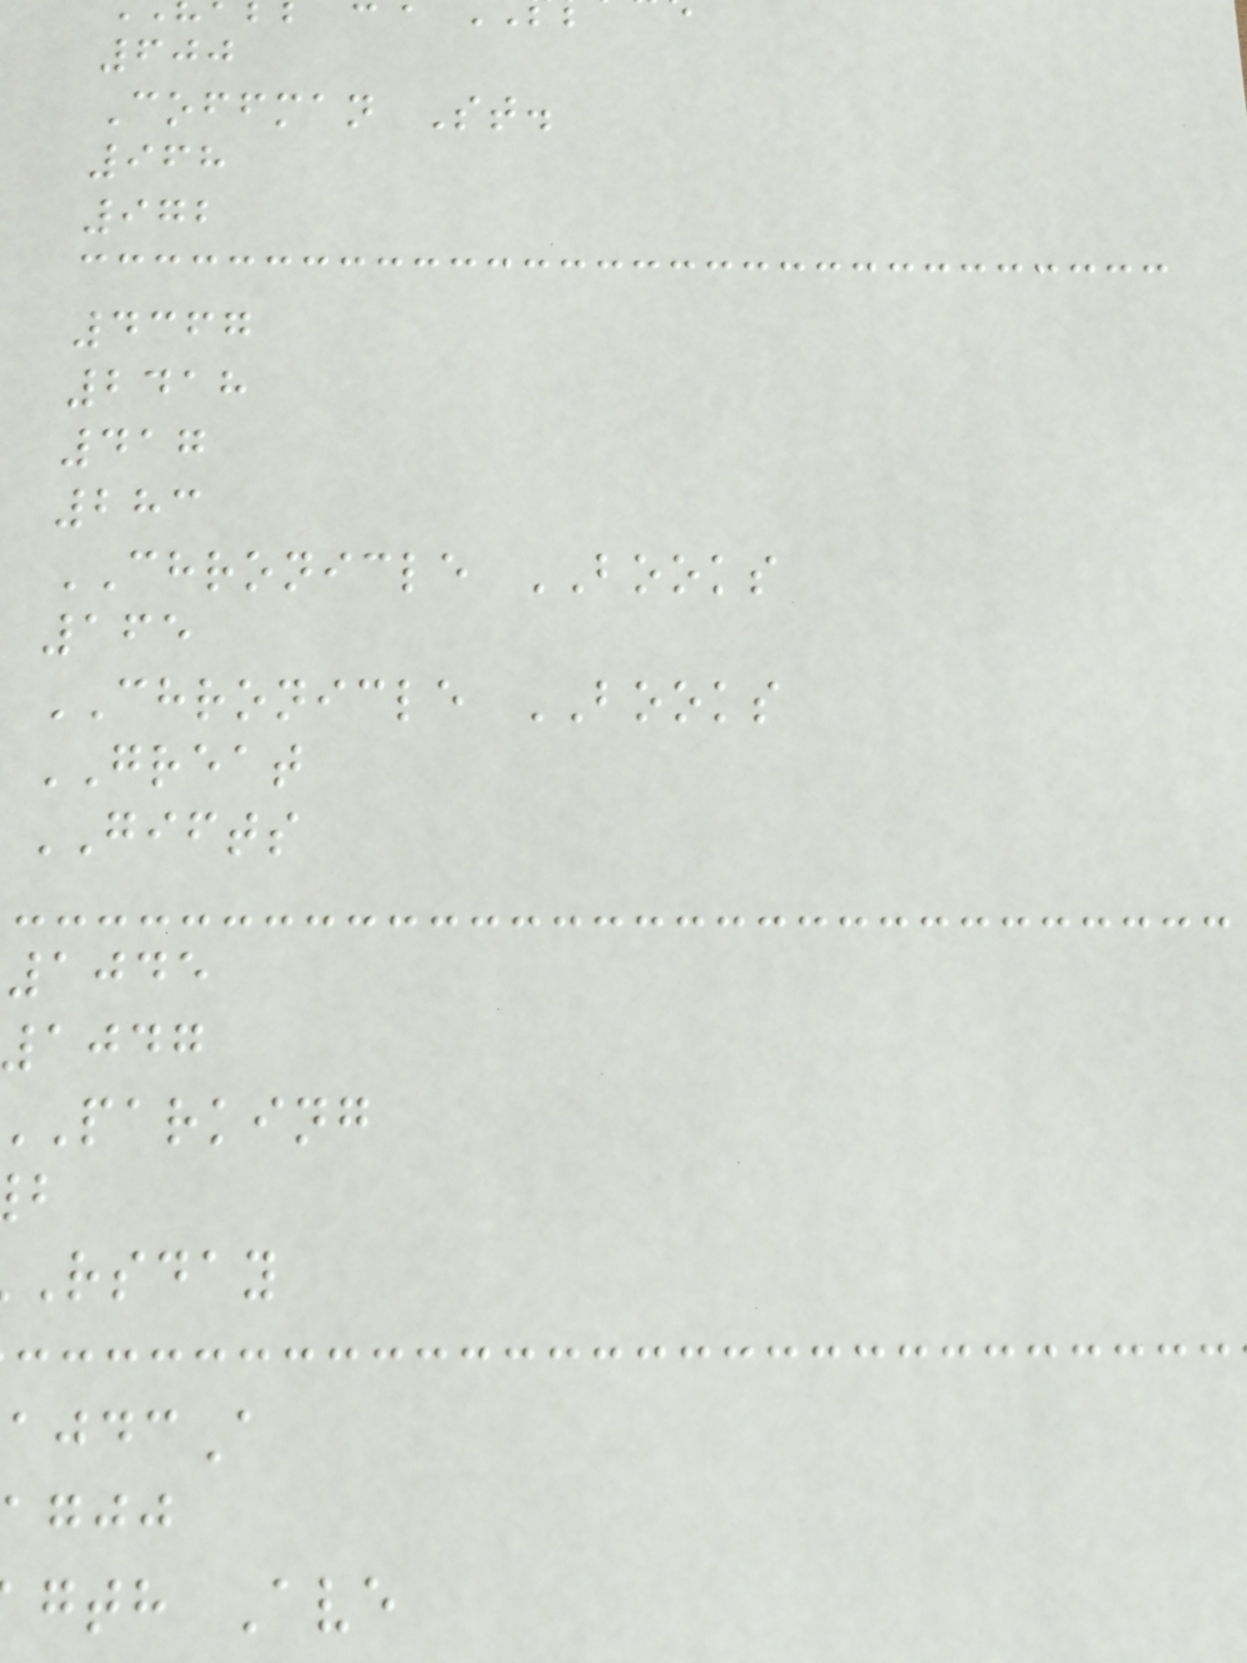600
Coffman St.
968
972
4367
2418
417
283
CHRONICLE BOOKS
165
CHRONICLE BOOKS
GREAT
GIFTS
1045
1047
parking
rsday
agjj
gth Ave
